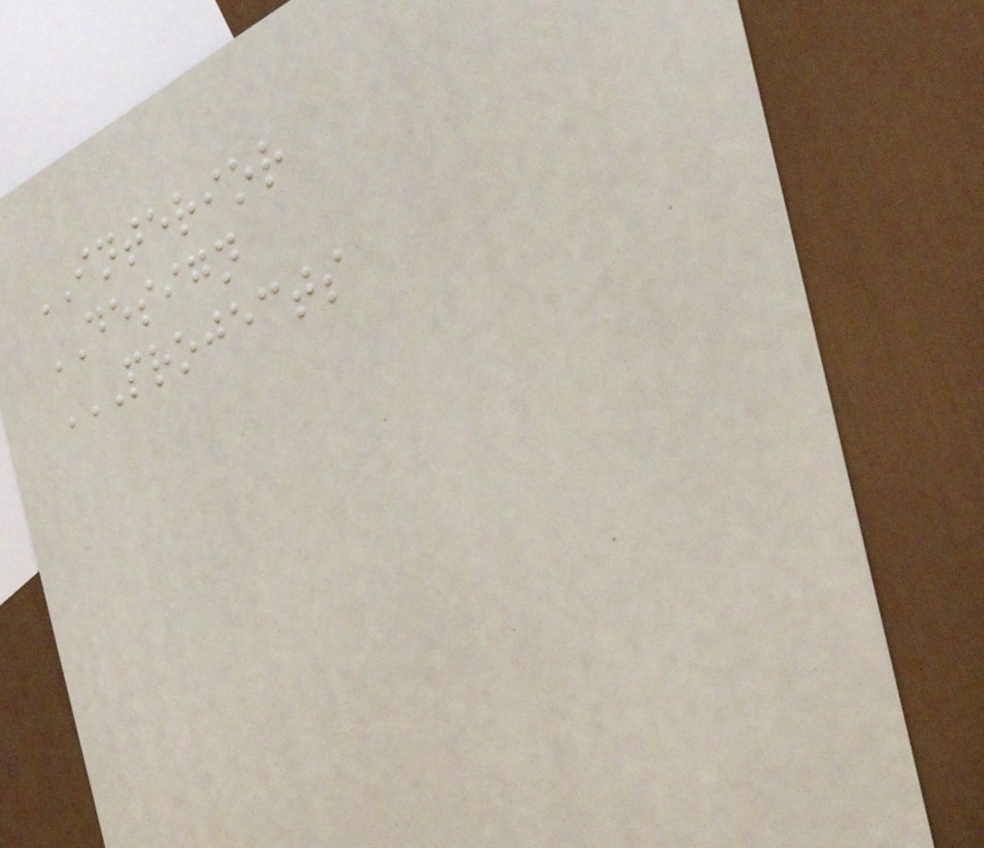INTERIOR
DESIGN
PROJECTS
